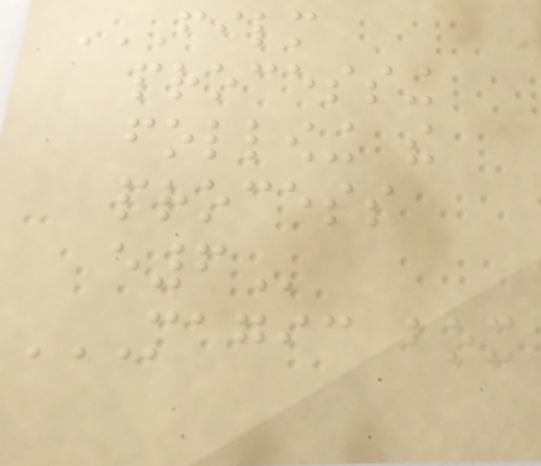FILM
PROCESSING
FOLLOWING THE
PROCESS
E6
MAGIC BOX
